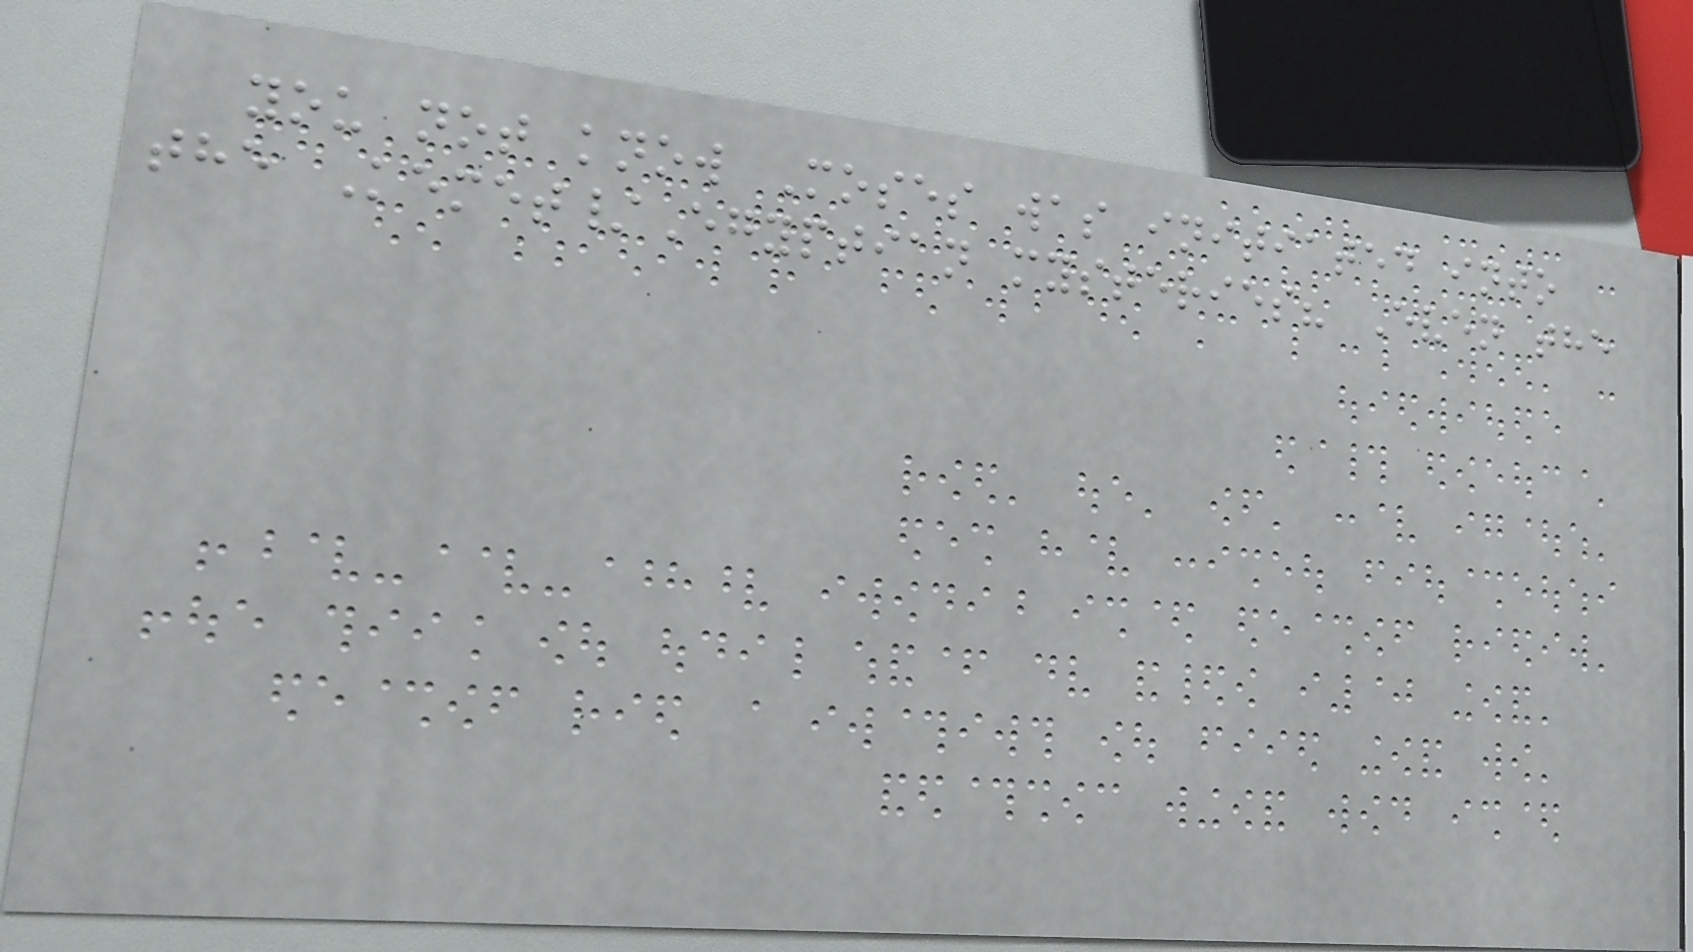you not know Moses was initiated into
the Kemet/Egyptian mysteries? Even the
